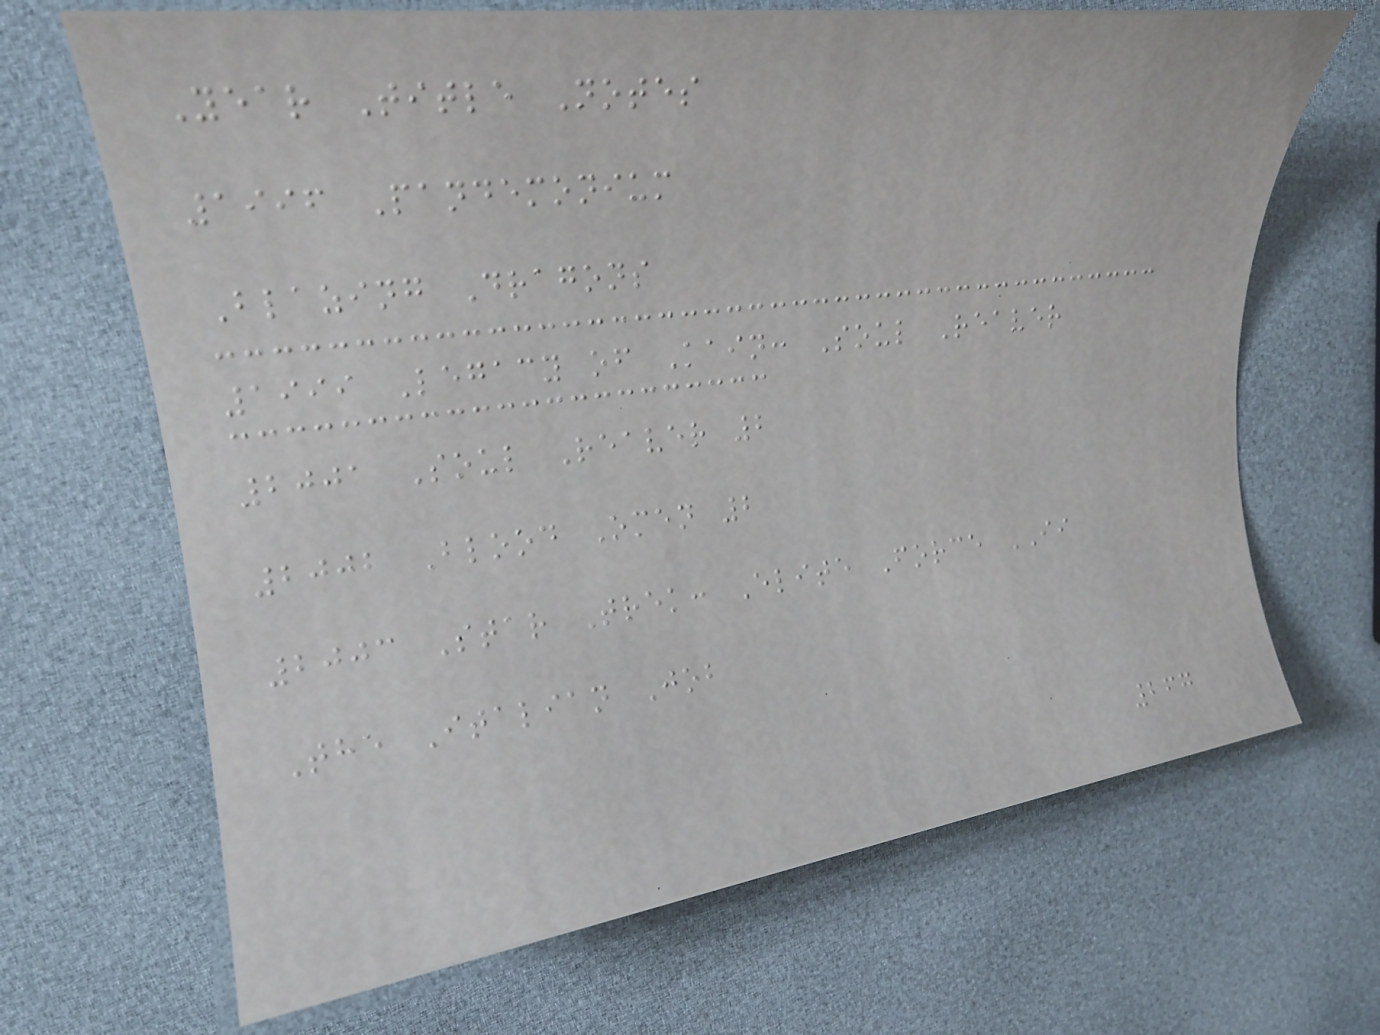Year Title Notes
1996 Pandemonium
Blazing Dragons
1999 Legacy of Kain: Soul Reaver
2001 Soul Reaver 2
2002 Blood Omen 2
2003 Star Trek: Elite Force II
The Italian Job
267
